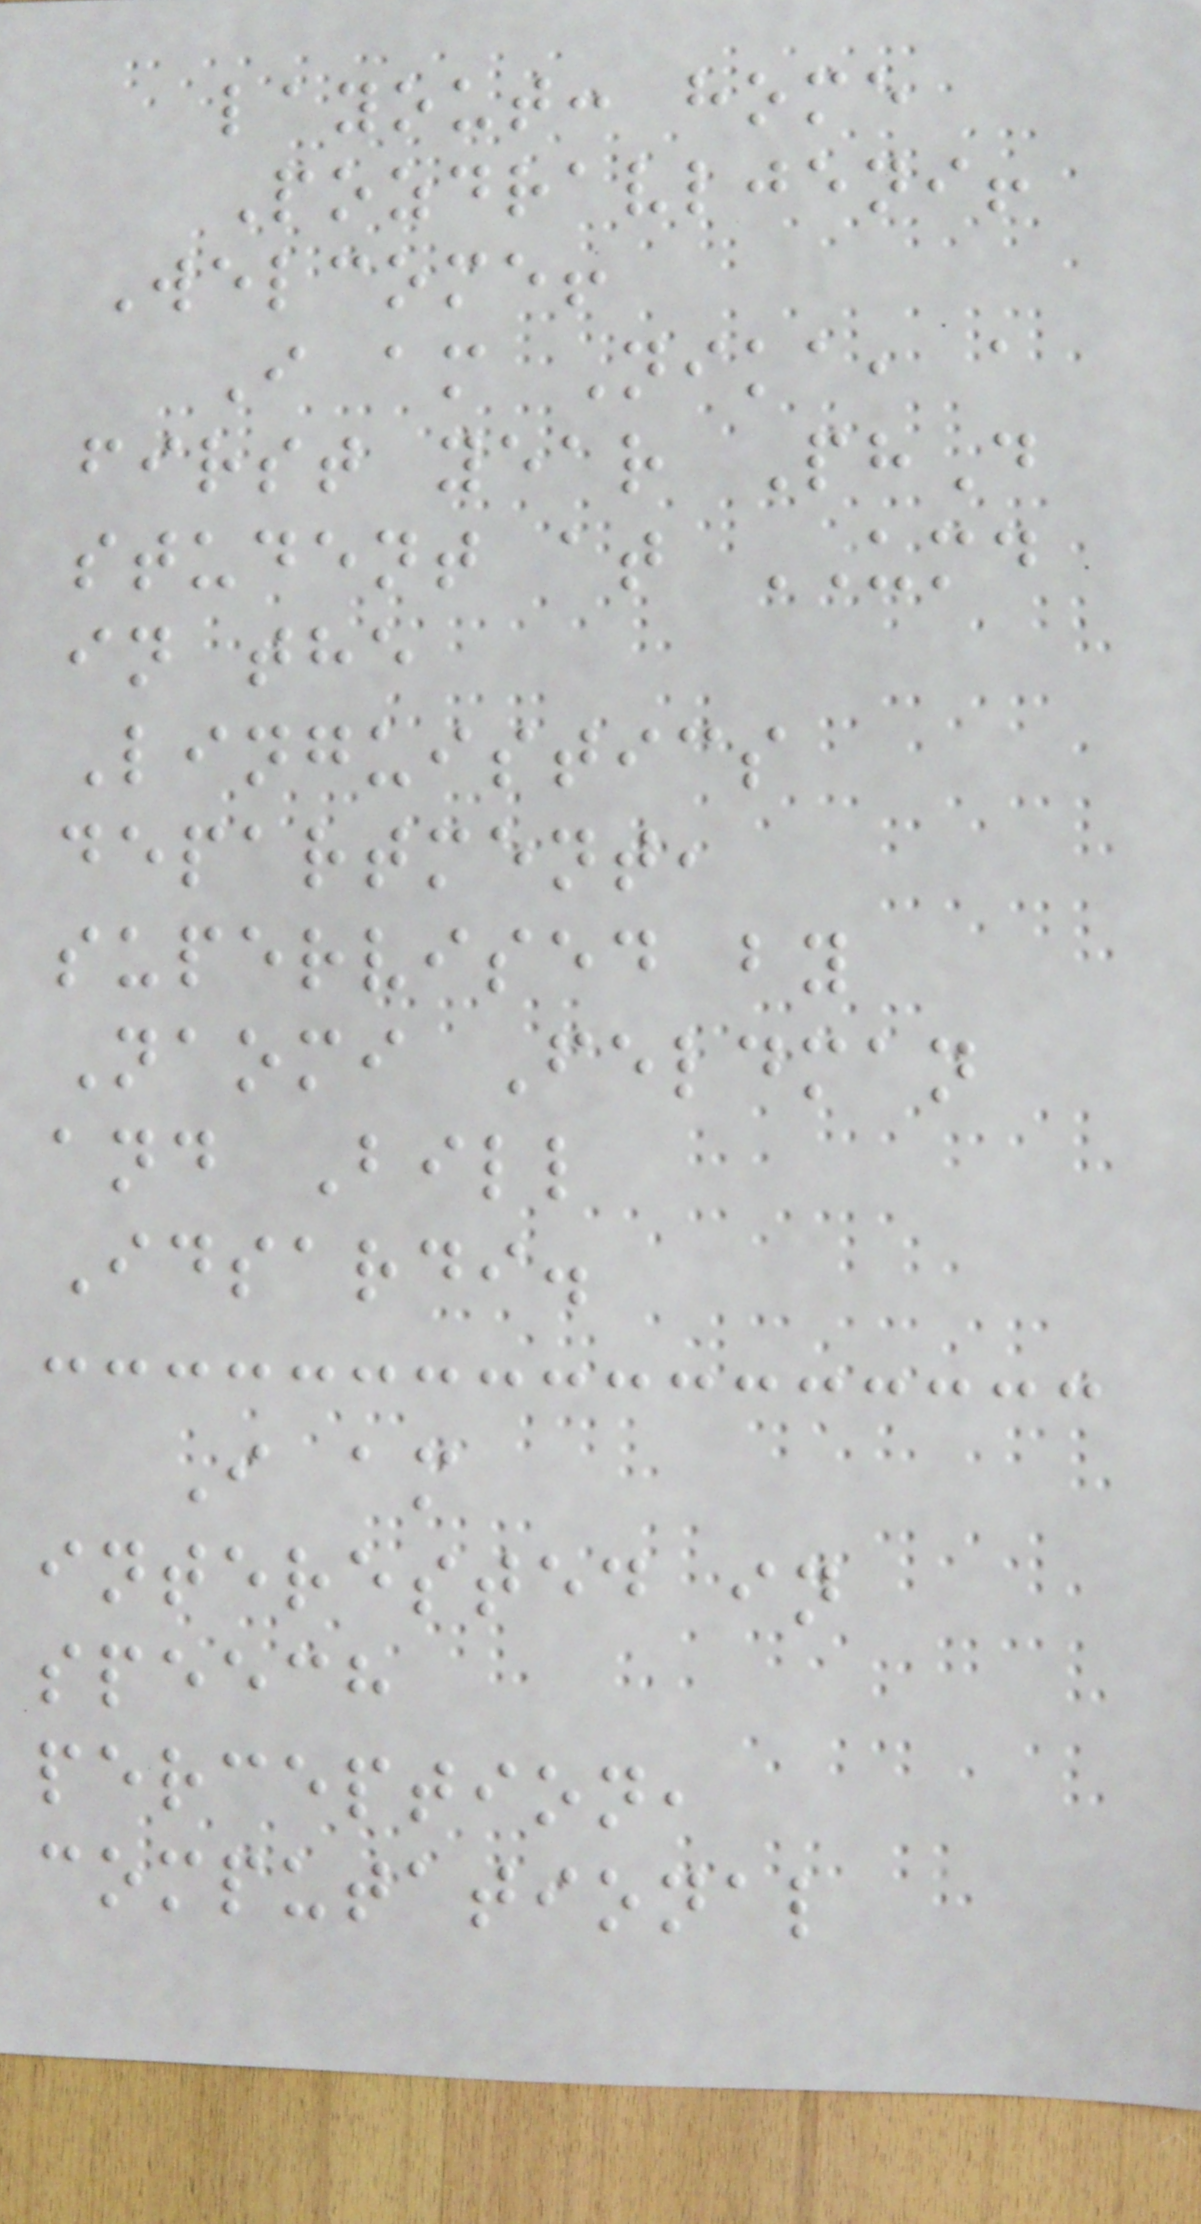layout: home
Pozdravljeni!
Welcome!
I am Nika, a
first year PhD
student at UMD
in the
Linguistics
department,
supervised by
Naomi Feldman
and Bill
Idsardi.
I am
interested in
speech
perception,
computational
